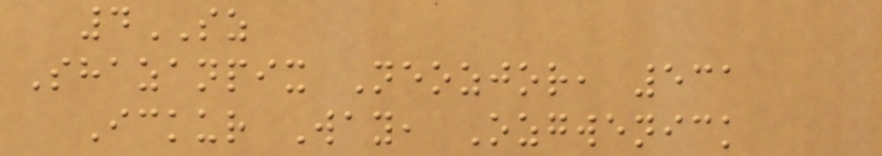4SZ
Shazanpix Neozjor, 531
Ickur Way, Ozgwenick
